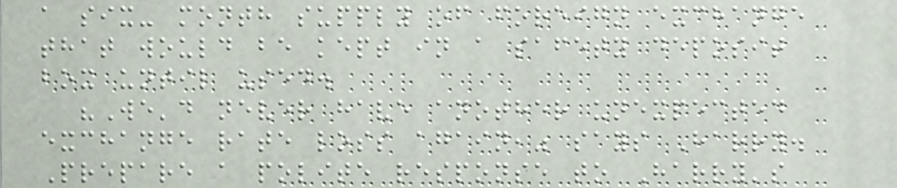a six- month supply of foreign exchange
that would be kept in a safety deposit
box until used.
"We'd never have another unexpected
exchange rate loss again," says Harry.
Prepare a polite response to Harry's
